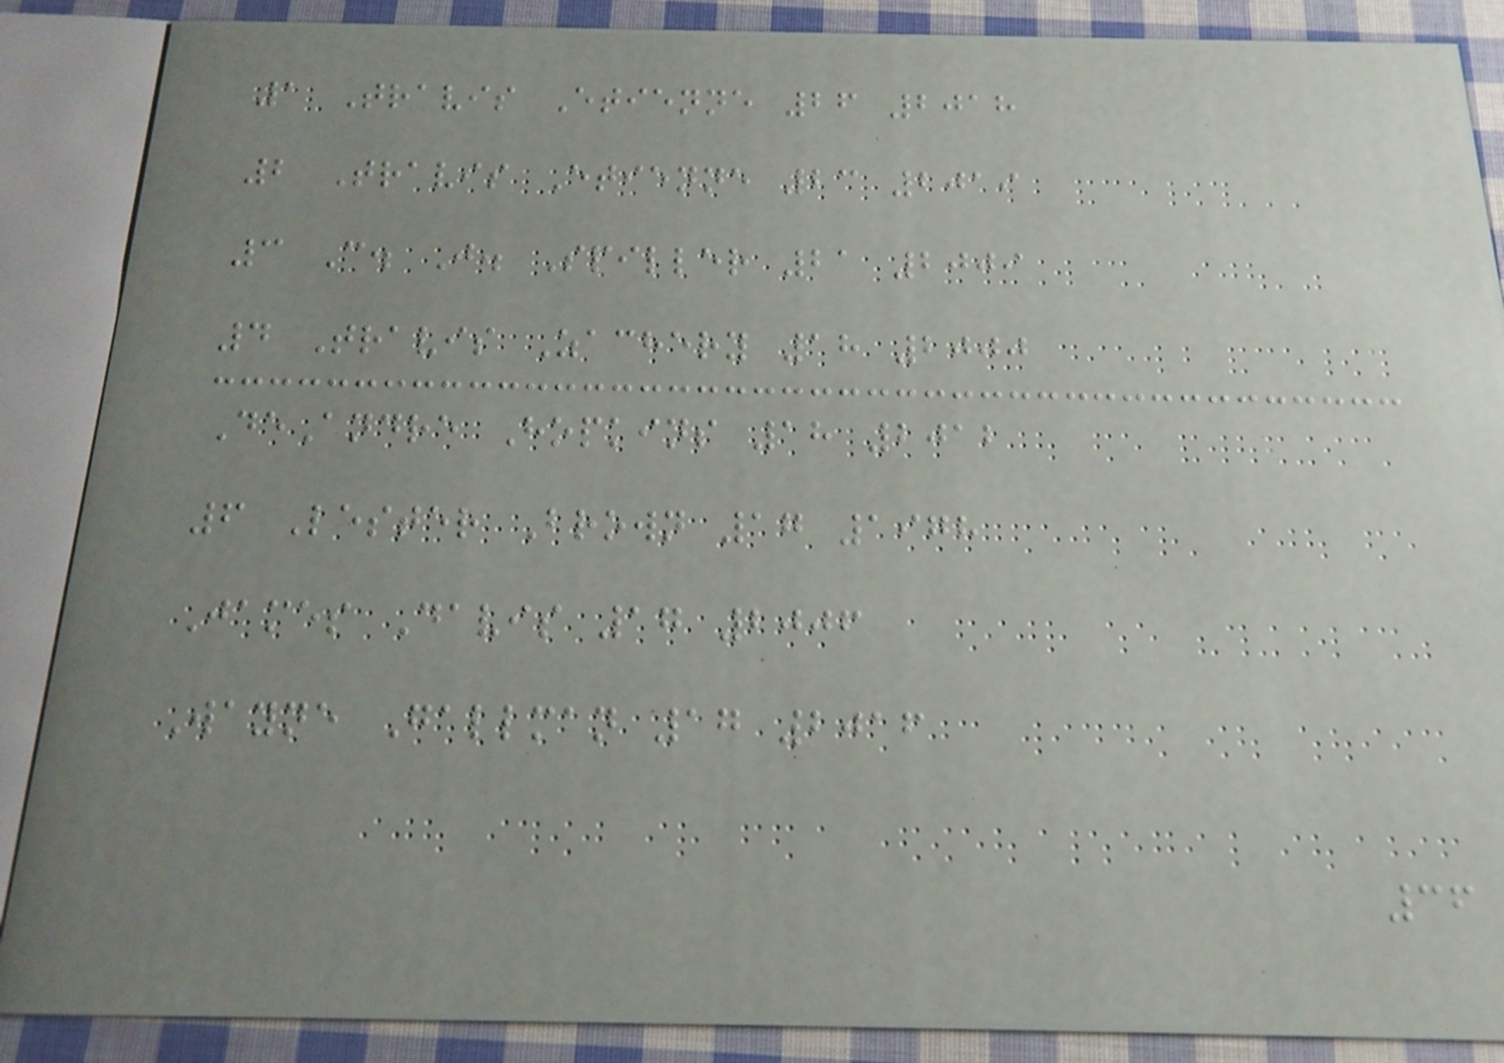1 Travis Etienne 26 2018
2 Travis Etienne 23 2019
3 C. J. Spiller 21 2009
4 Travis Zachery 18 2000
DeAndre Hopkins 18 2012
6 Lester Brown 17 1978
James Davis 17 2006
Wayne Gallman 17 2016
36
